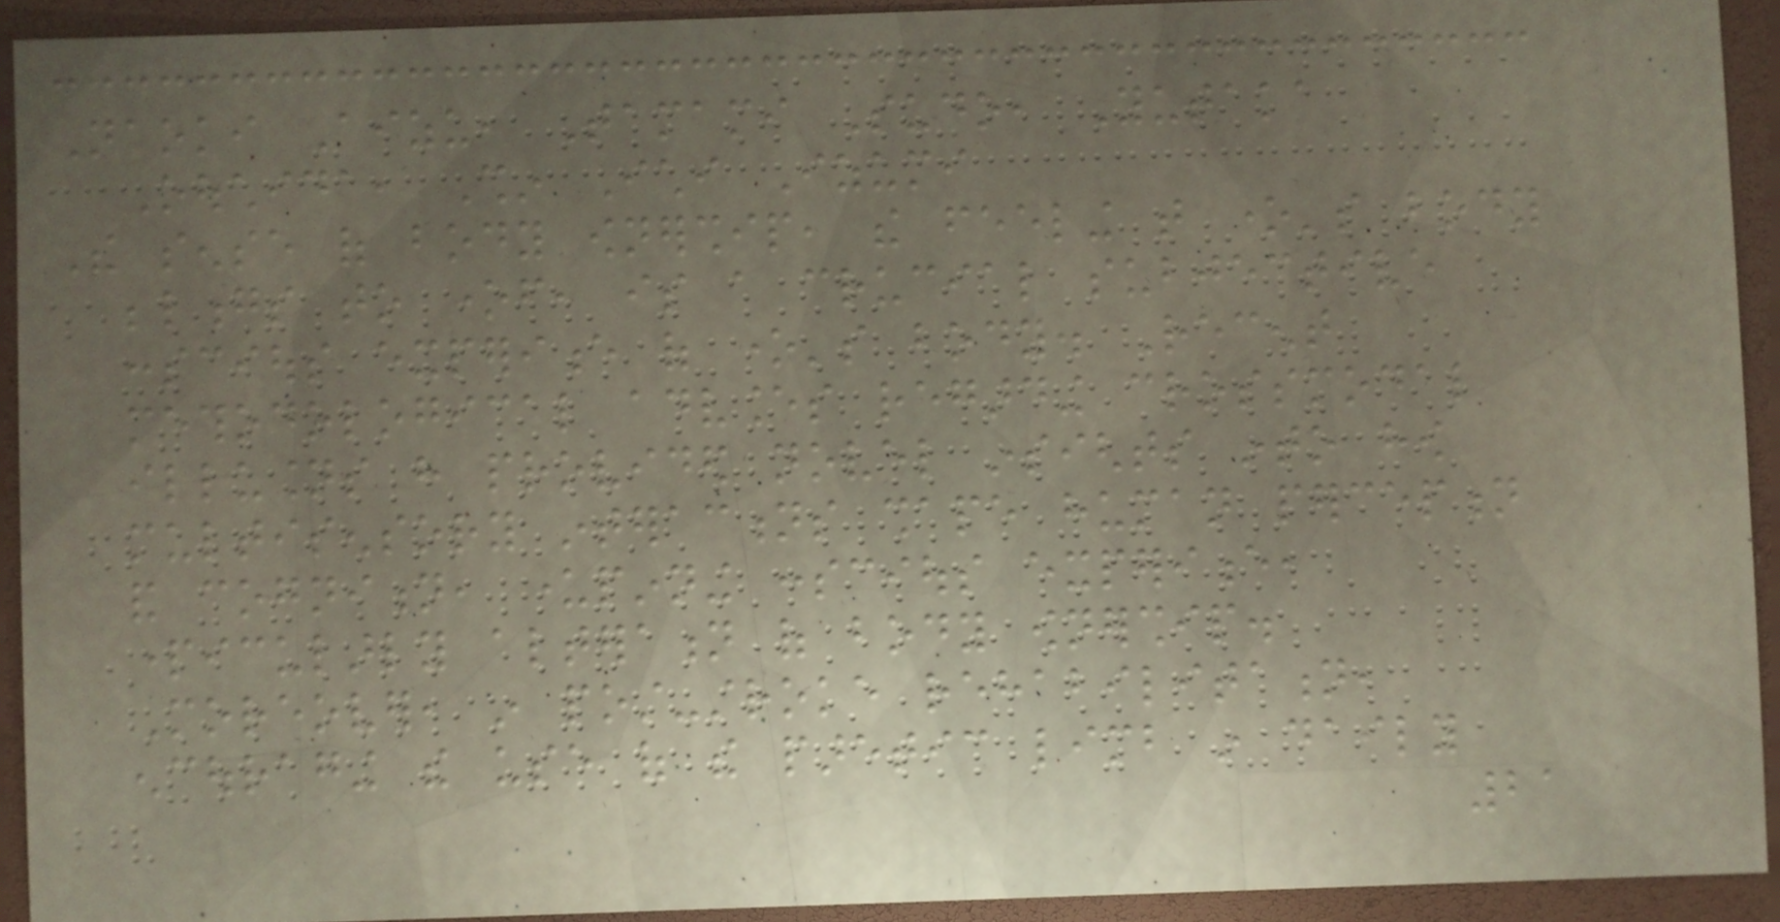Naoki Aizu, Tamami Sudo, Yutaka
Oouchida, Shin Ichi Izumi
The sense of body ownership, the feeling that one's body
belongs to oneself, is a crucial subjective
conscious experience of one's body. Recent
methodological advances regarding crossmodal
illusions have provided novel insights into how
multisensory interactions shape human perception
and cognition, underpinning conscious experience,
particularly alteration of body ownership.
Moreover, in post-stroke rehabilitation,
encouraging the use of the paretic limb in daily
21
